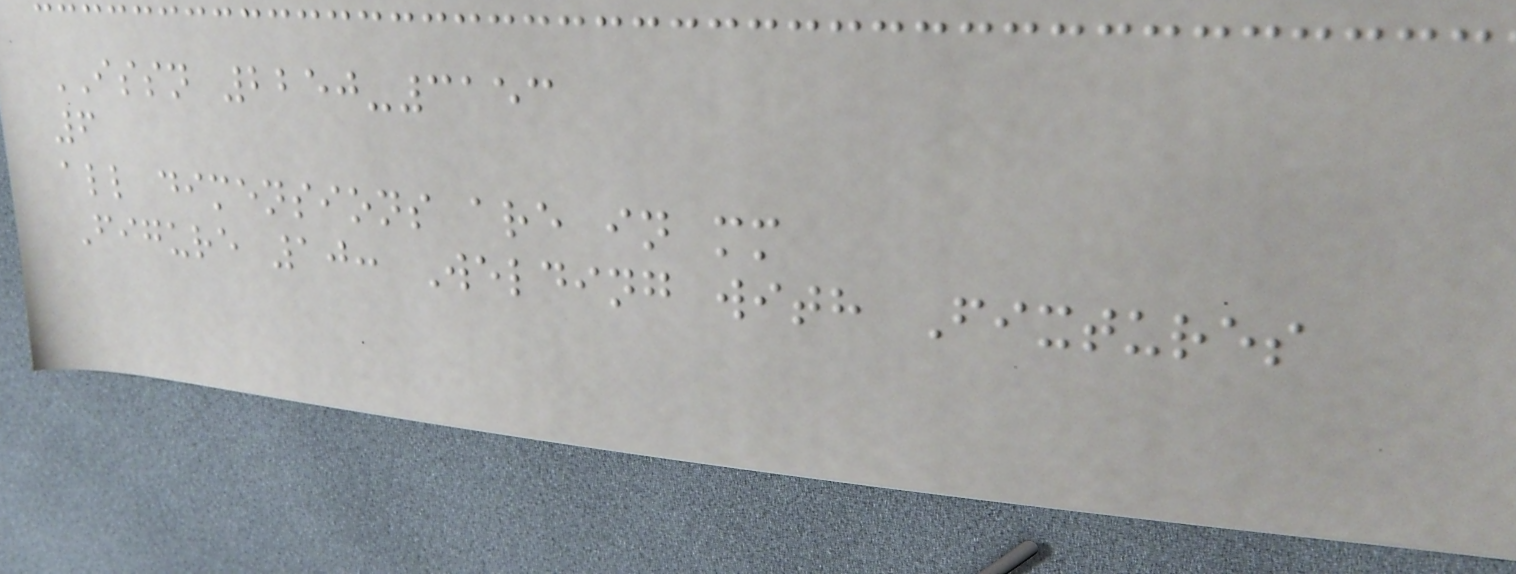ISSN 2250-3153
6
all dimensions are in mm
Figure 10: Welding with Fixtures
